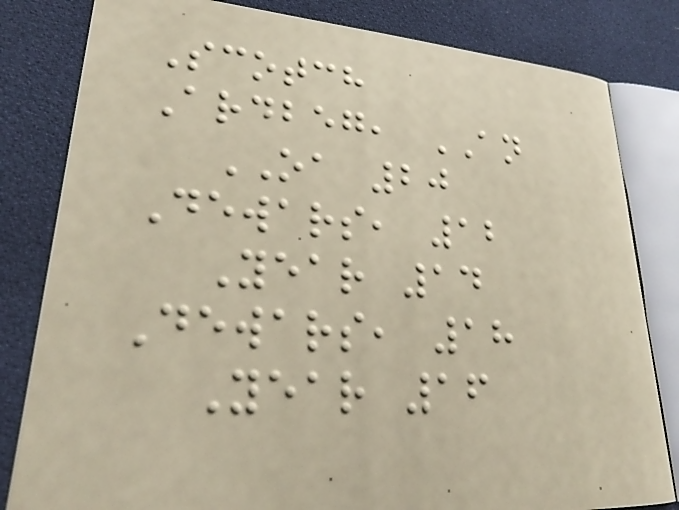Scotch
Ardbeg, AN
OA 20
Dewars, 12
Year 14
Dewars, 18
Year 16
